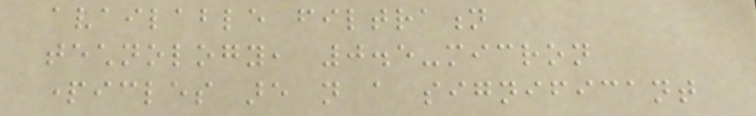available filtration
technology, 0.5-micron
particles are not a significant
